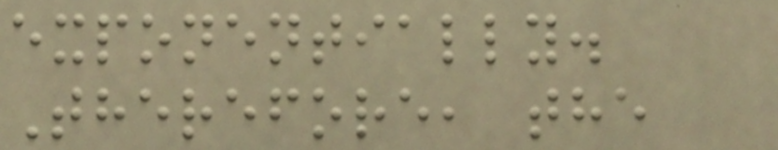exponentially.
Therefore, the
